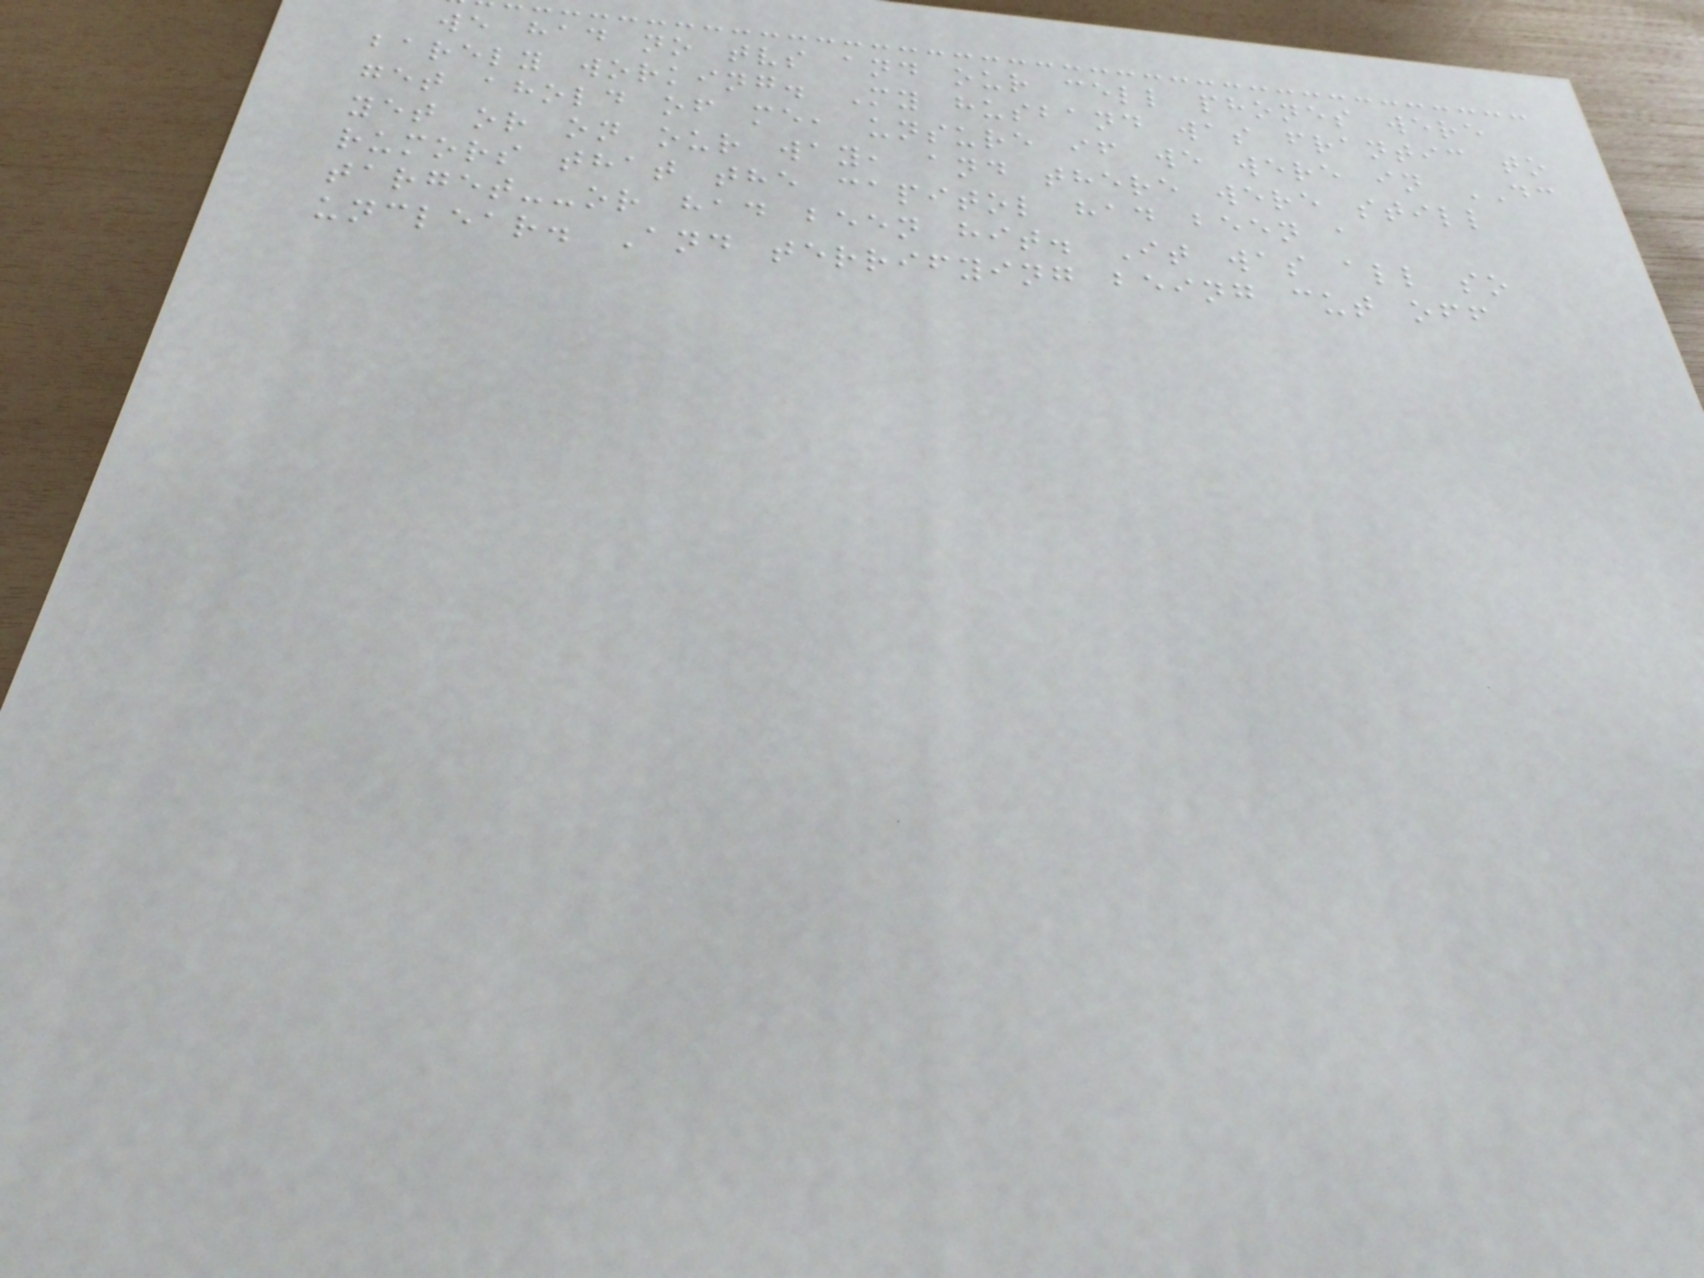we had no tvs and our cell phones were
barely working. My husband was frantic to
get ahold of me, unsure if we were in DC
yet or on our way, and there were still
rumors that the capitol had been a
target--or had been hit. It was all so
unclear. And terrifying being cut off
